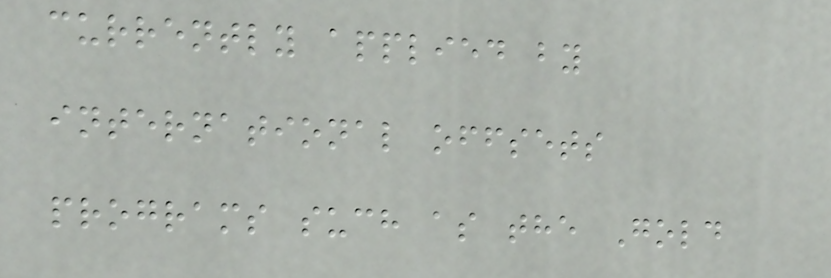currently applied by
international offsets
programs such as the Gold
